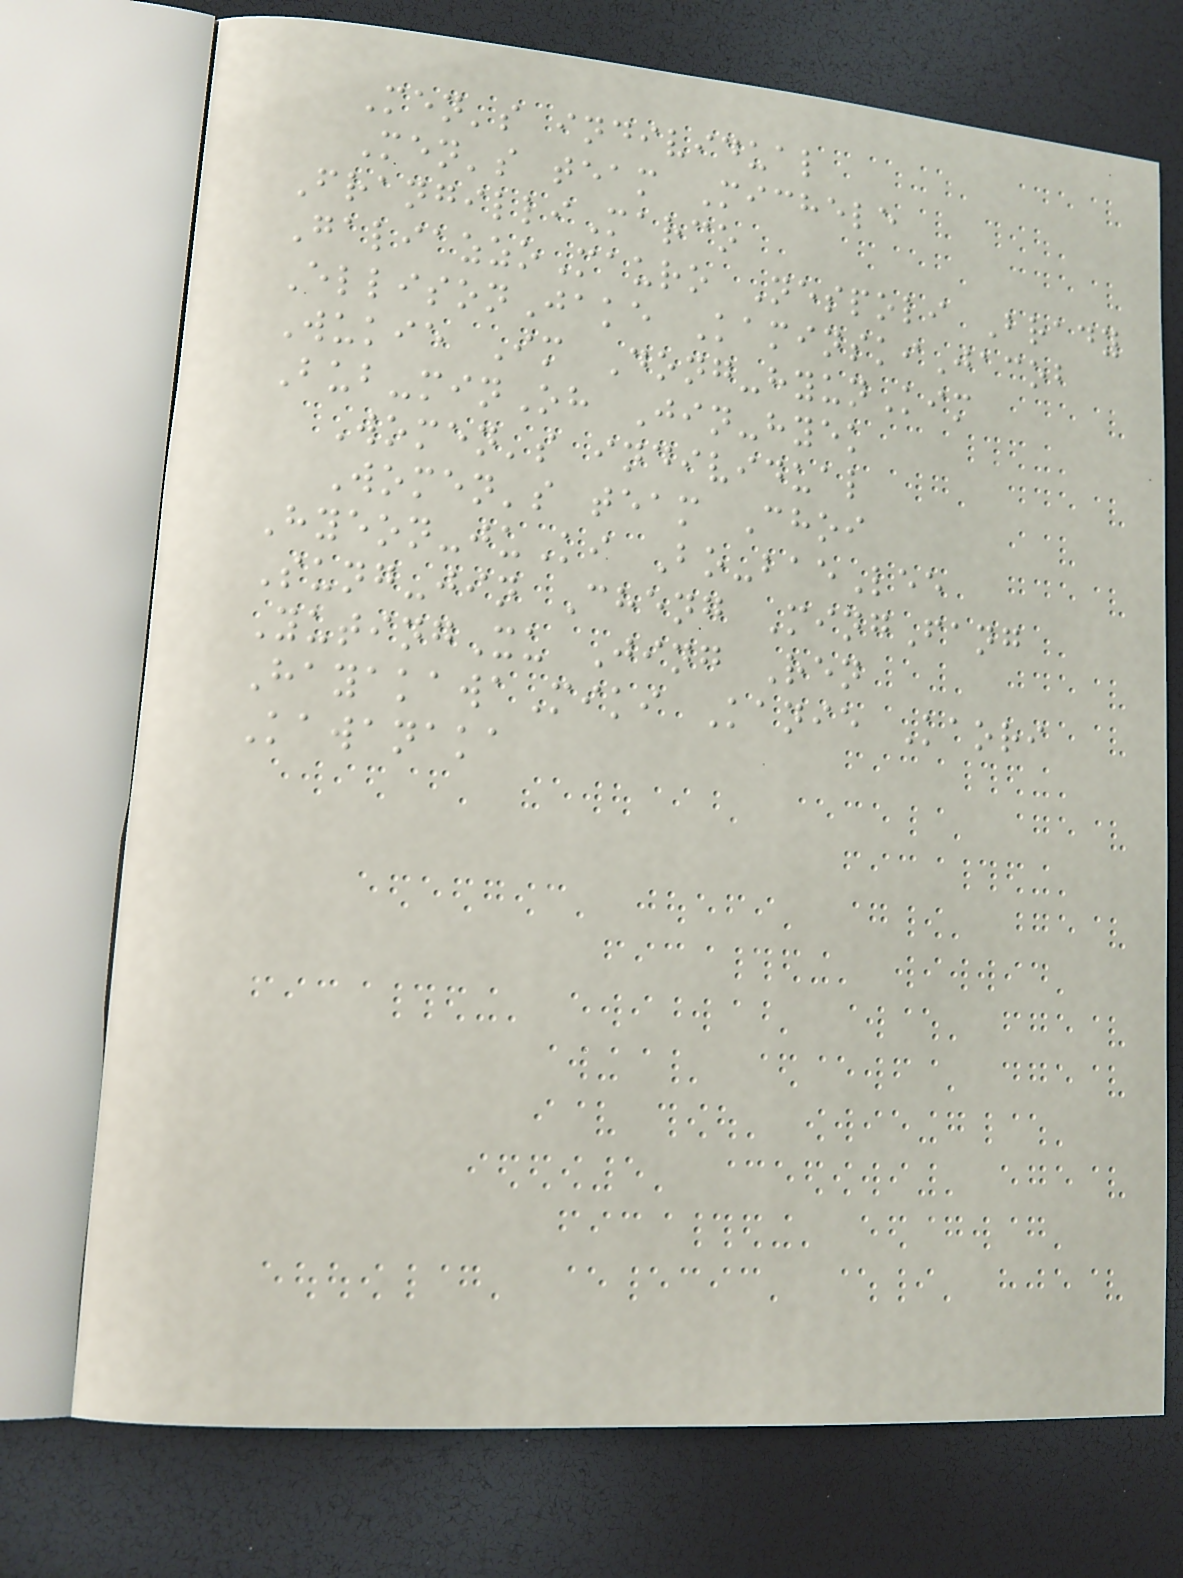Men's individual
Men's team Michele
FrangilliMarco
GaliazzoMauro Nespoli Brady
EllisonJake KaminskiJacob
Wukie Im Dong-hyunKim
Bub-minOh Jin-hyek
Women's individual
Women's team Choi
Hyeon-juKi Bo-baeLee
Sung-jin Cheng MingFang
YutingXu Jing Ren
HayakawaMiki Kanie Kaori
Kawanaka
